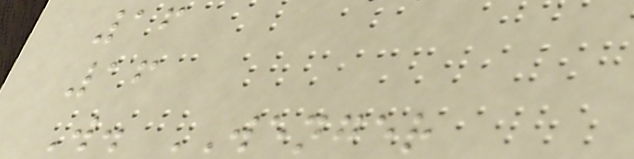16
16
W. WENGER
